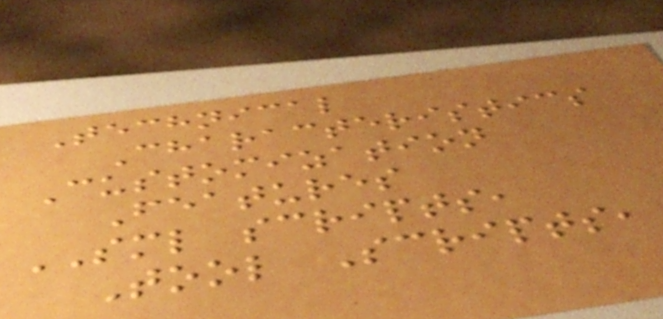Technical
Characteristics
Customization
Features
SML scripts,
Tool Scripts,
